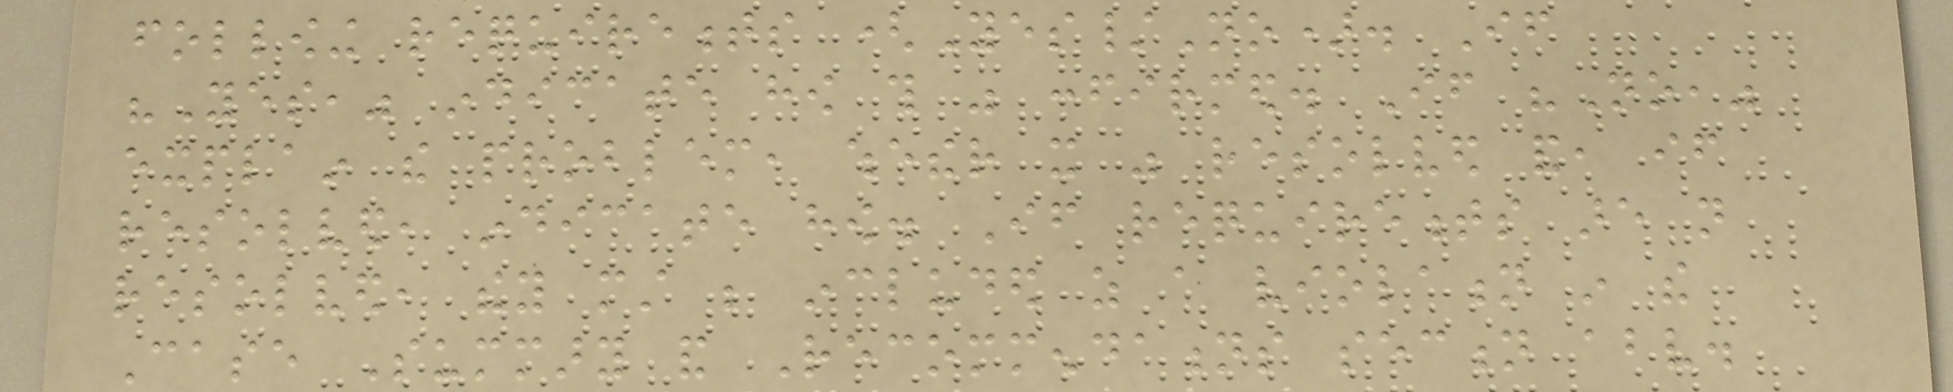following requirements (Yes/No). If
"Yes," indicate how this was confirmed. If "No,"
explain the problem, whether it was resolved and, if
resolved, indicate how. If requirements are not
resolved, they must be included as a violation in the
Case Summary and Recommendations section above.
